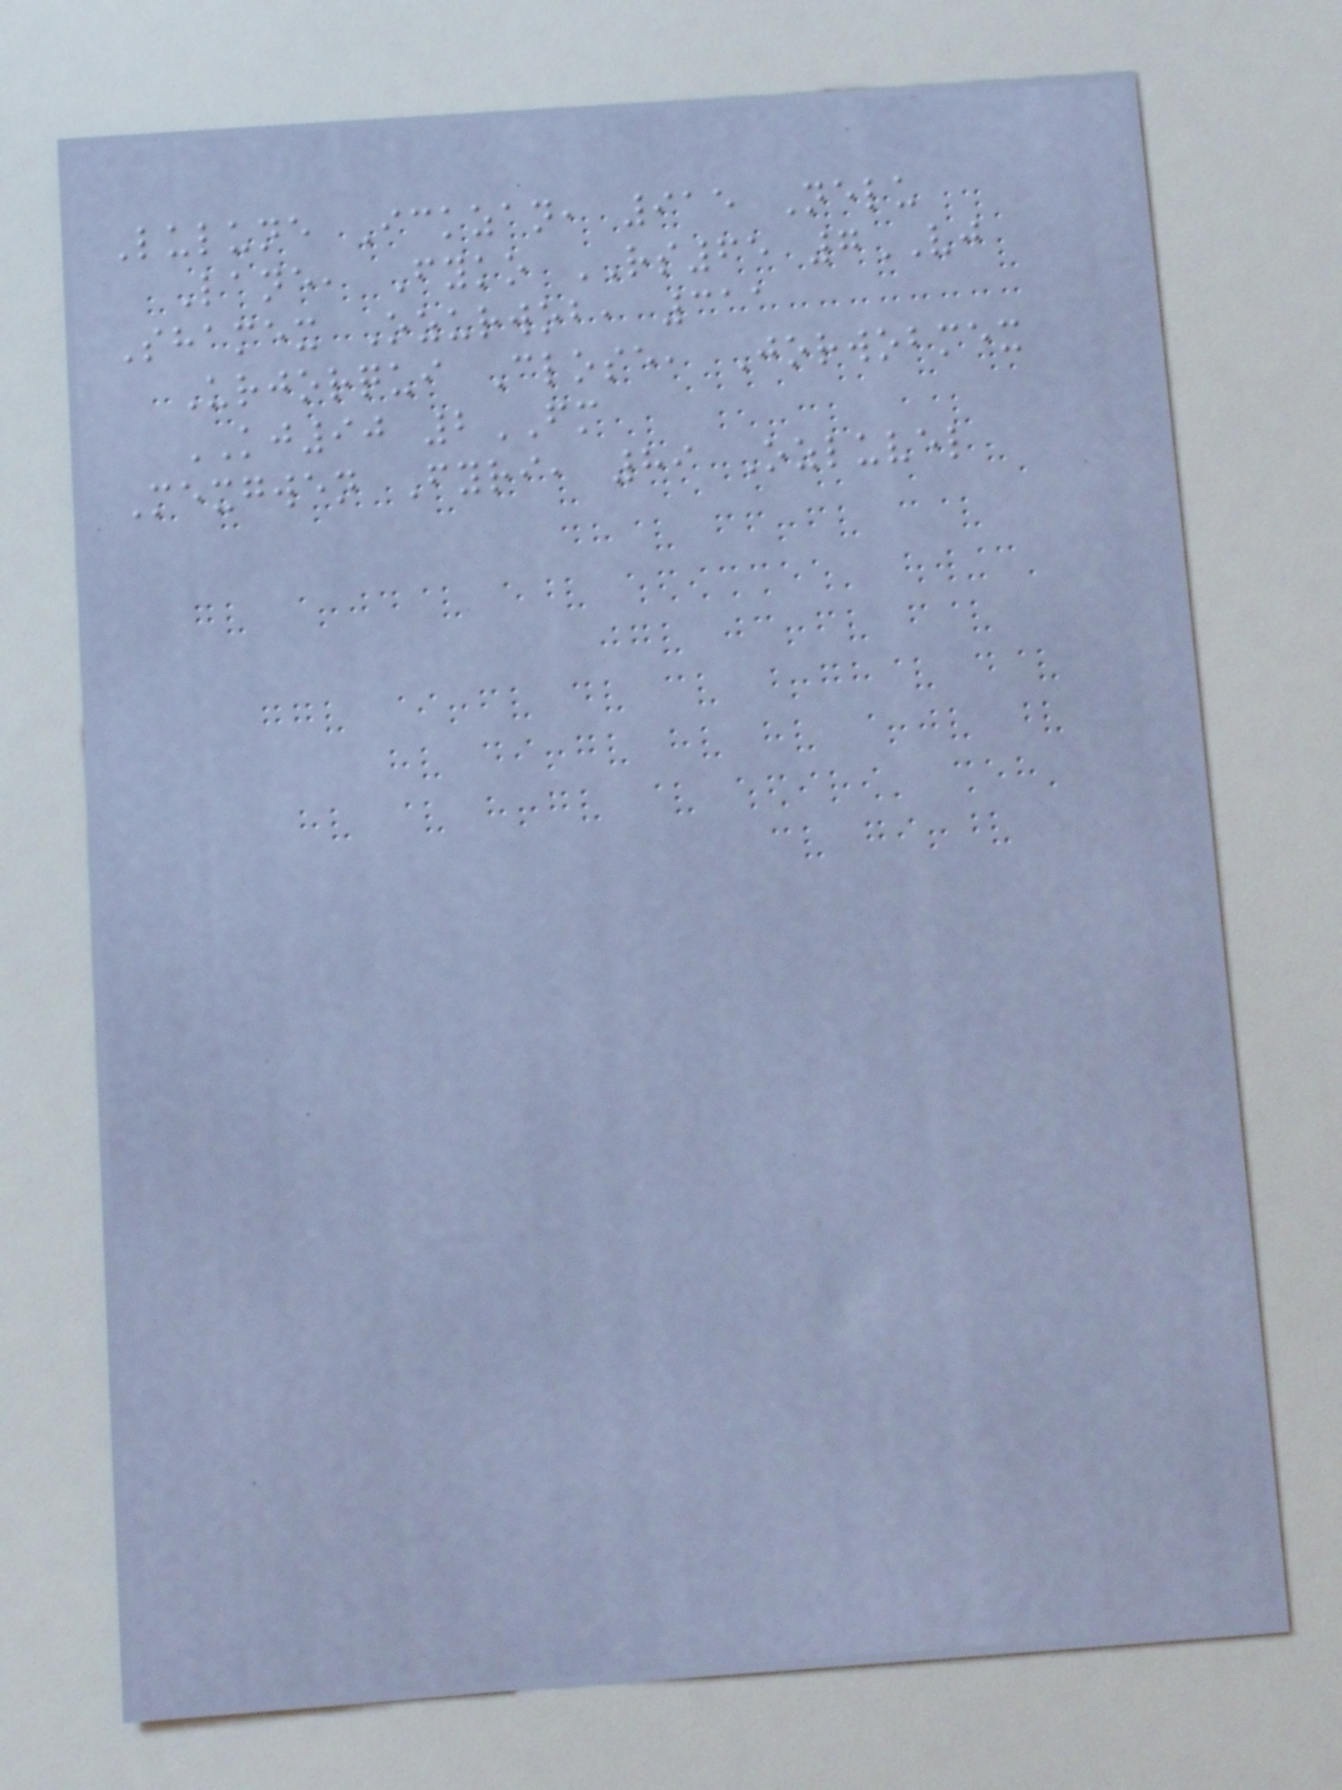Lulune Ickzan, 915 Nelu
Lane, Fyko RS65 7VJ
Shamex Ozurwob, 311
Urjorqui Close, Jorwobmex
KJ90 2FM
Mexgwen Fyri, 89 Ozluvel
